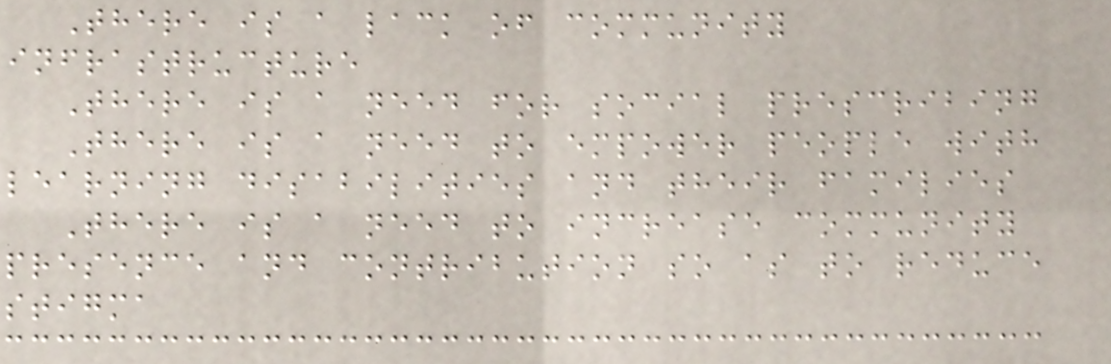There is a lack of community
infrastructure
There is a need for social prescribing
There is a need to empower people with
learning disabilities and their families
There is a need to increase community
presence and contribution so as to reduce
stigma
